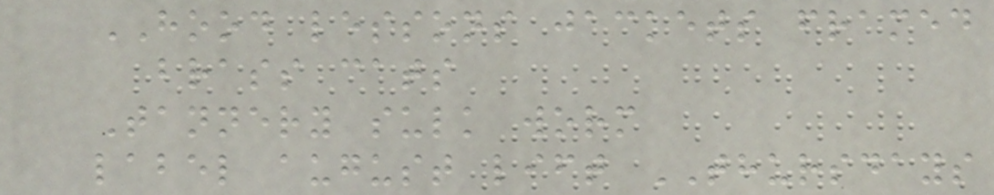HOOD lessons jackets framed
brass cats
Tannery sulk worm
label august lift THURSDAYS
